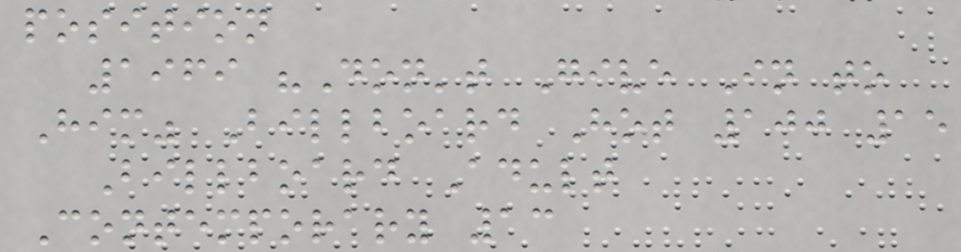position
1969 "Don't Give In to
Him" Billboard Hot 100 15
Billboard Adult
Contemporary 13
